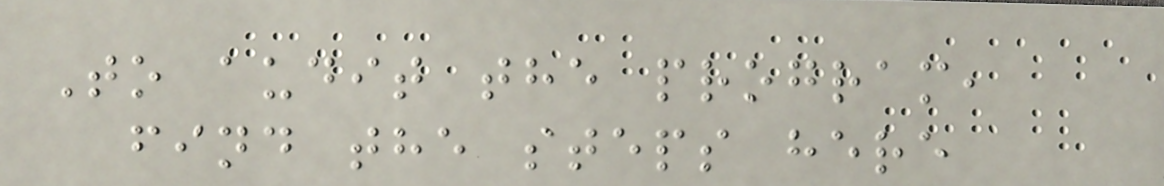To audit the program,
find the steps here
